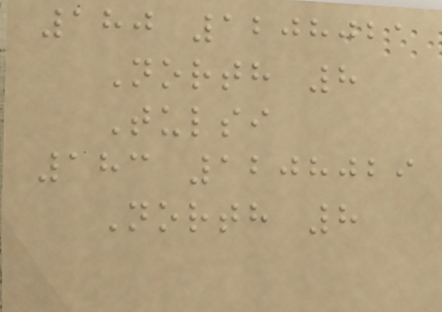180 1208021
North 8
Tulsi
183 1208029
North 8
